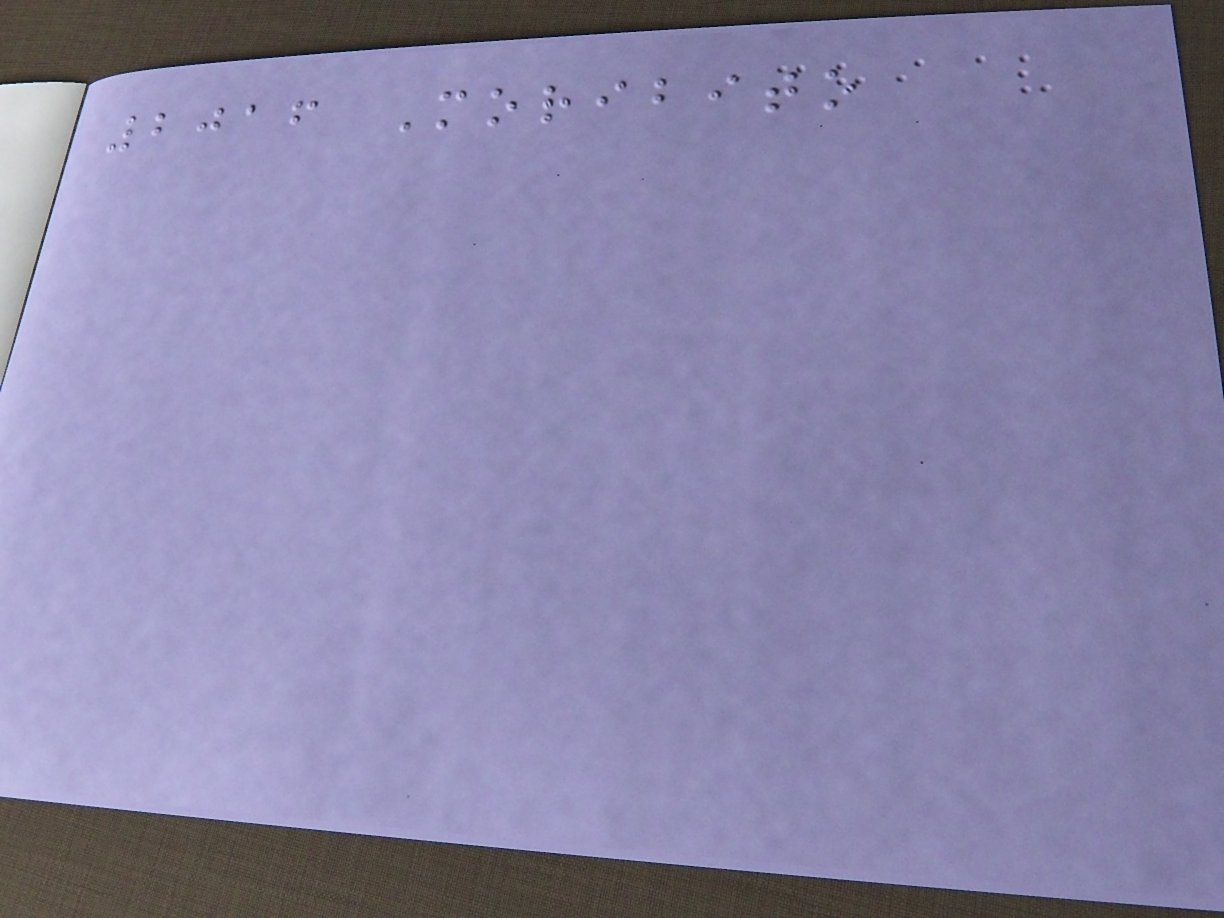2016 Moribito
